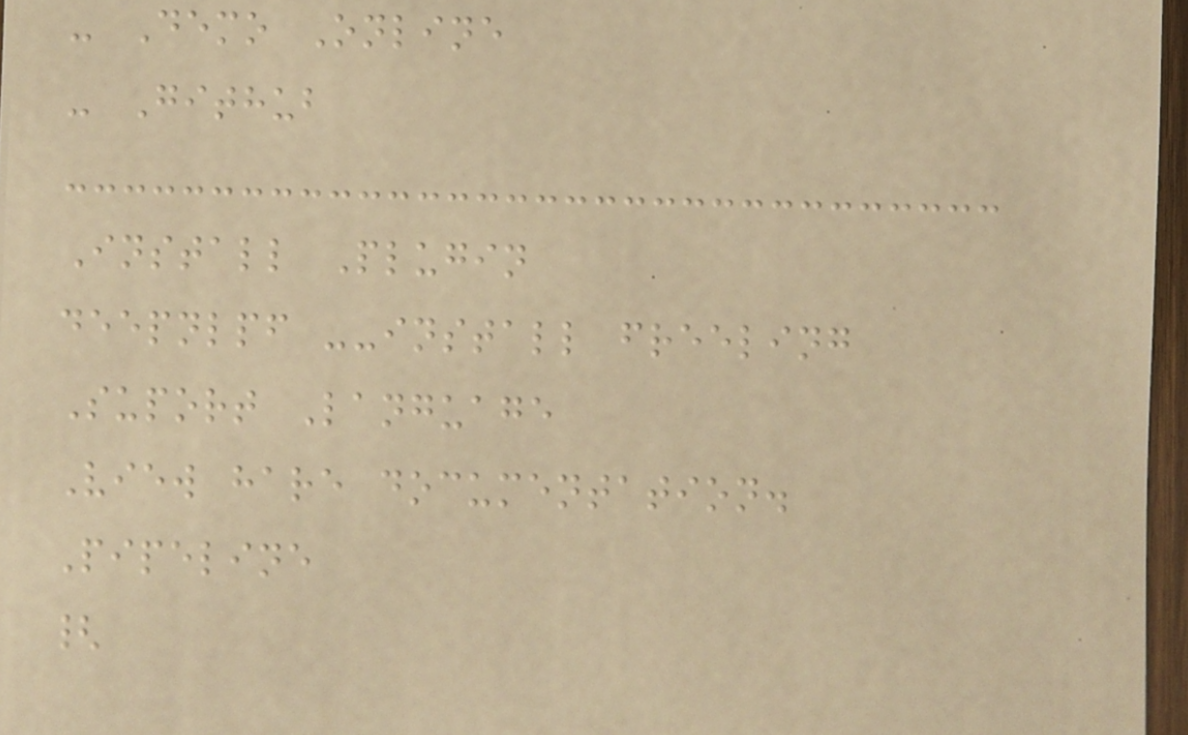- Demo Online
- Github
Install Plugin
deepnlpf --install freeling
Suport Language
View hare documentation.
Pipeline
{
